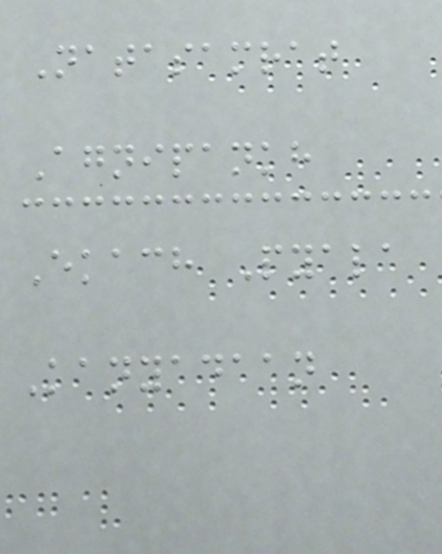Natasamrat
Agnipankh
Ekach Pyala
Kanyadaan
